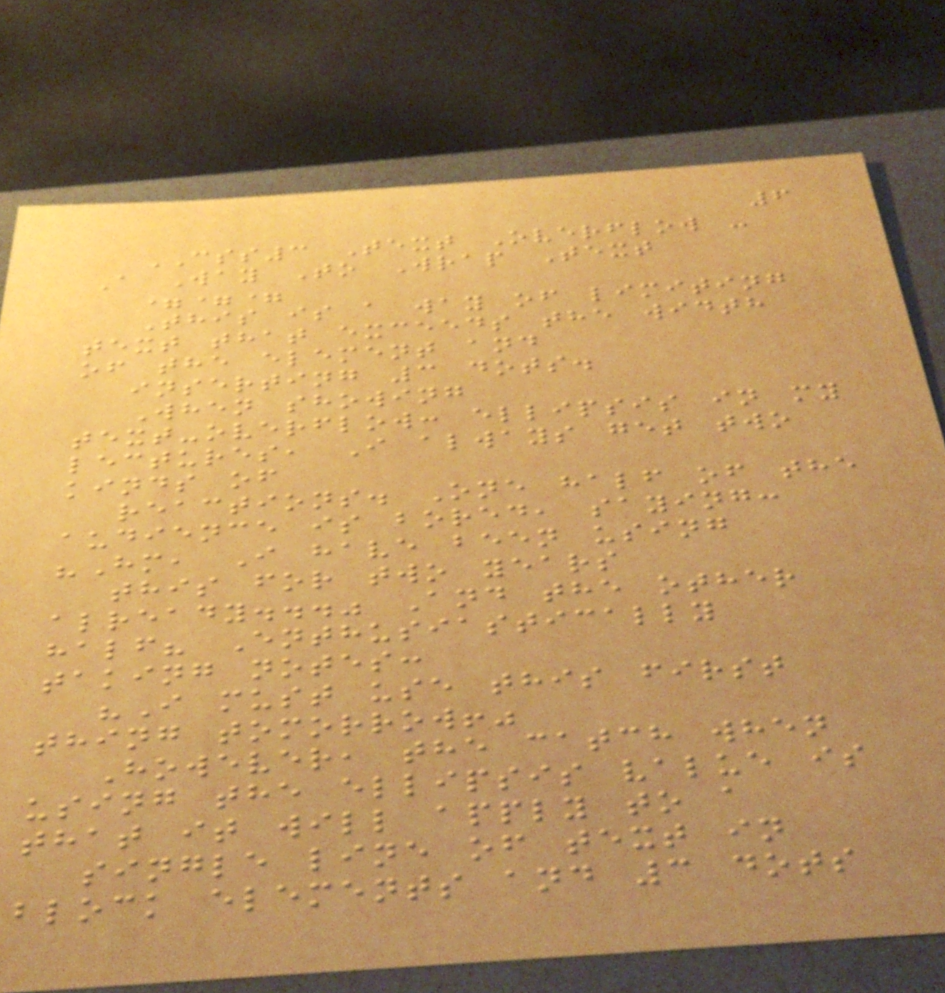6
CSS3 Text Overflow -
A Way To Wrap Text
===
This is a way of limiting
text that exceeds the width
of the element and
inserting 3 dots.
When showing
text-overflow: ellipsis in my
lectures, I always get two
kinds of
reactions. One half of the
audience is bored, saying:
"Hm, I have been using
this for two years
already..." And the other
half? Enthusiastically
taking notes:
"I must use this first
thing tomorrow!"
However, the catch when
using the ellipsis value is
that it will apply to a
single line of text in
block elements and 3 dots
